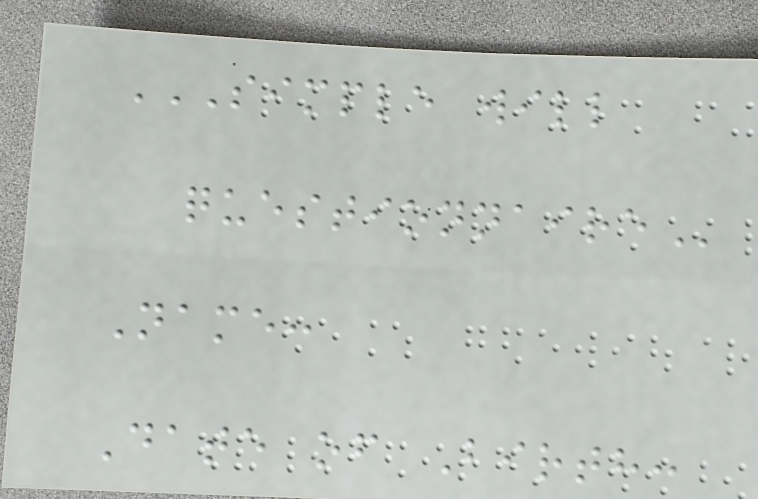SIMPLE WILL
QUESTIONNAIRE
Name:
Date of Birth:
